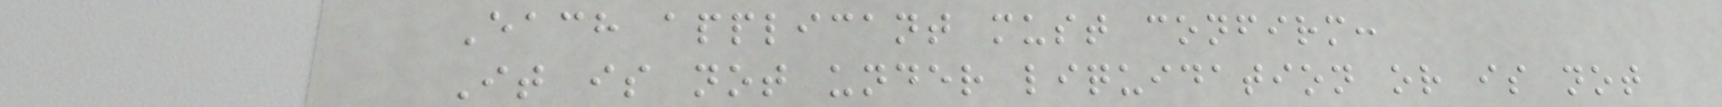Each applicant must confirm:
It is not under liquidation or is not
